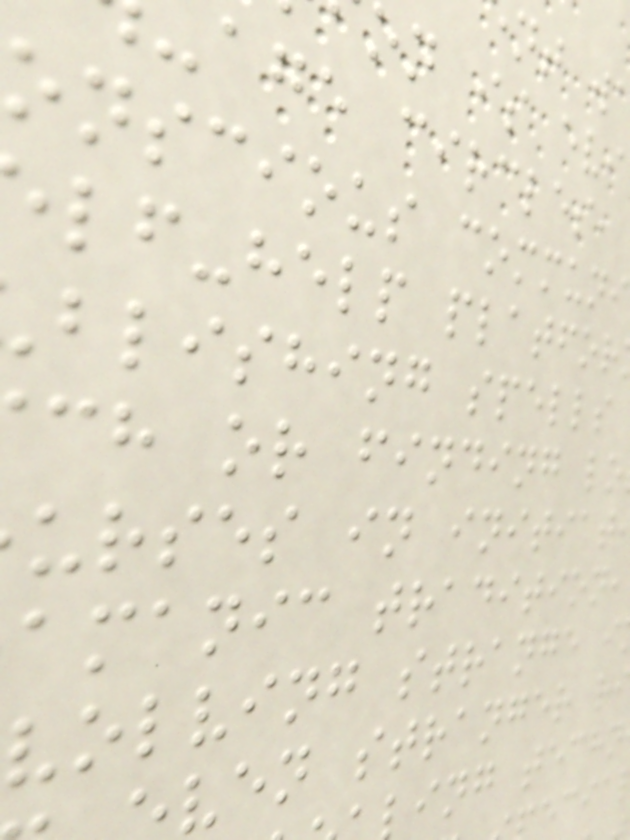on is evi
age circles,
onscious communi
lf-help platfor
blishing spells
ch or finding lo
urses in initiat
amanic tradition,
volving strange i
ven stranger r
ing techn
